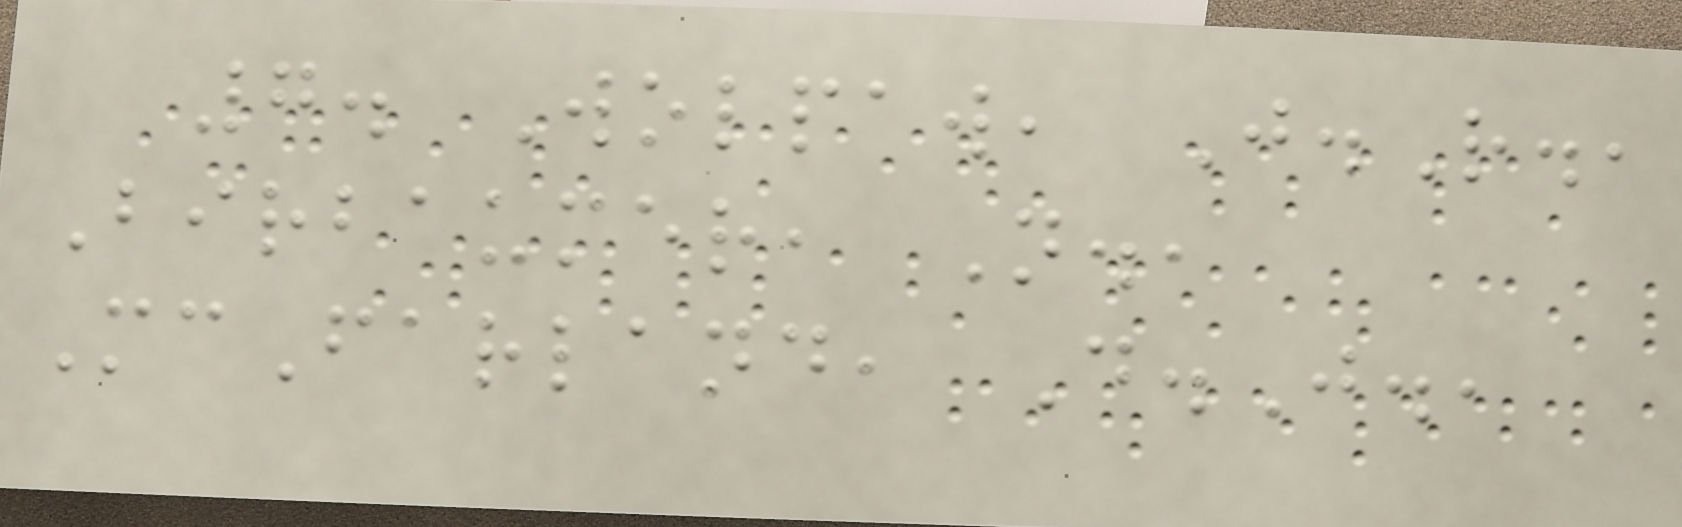7. Wolpaw, J.R.,
Birbaumer, N.,
McFarland, D.J.,
